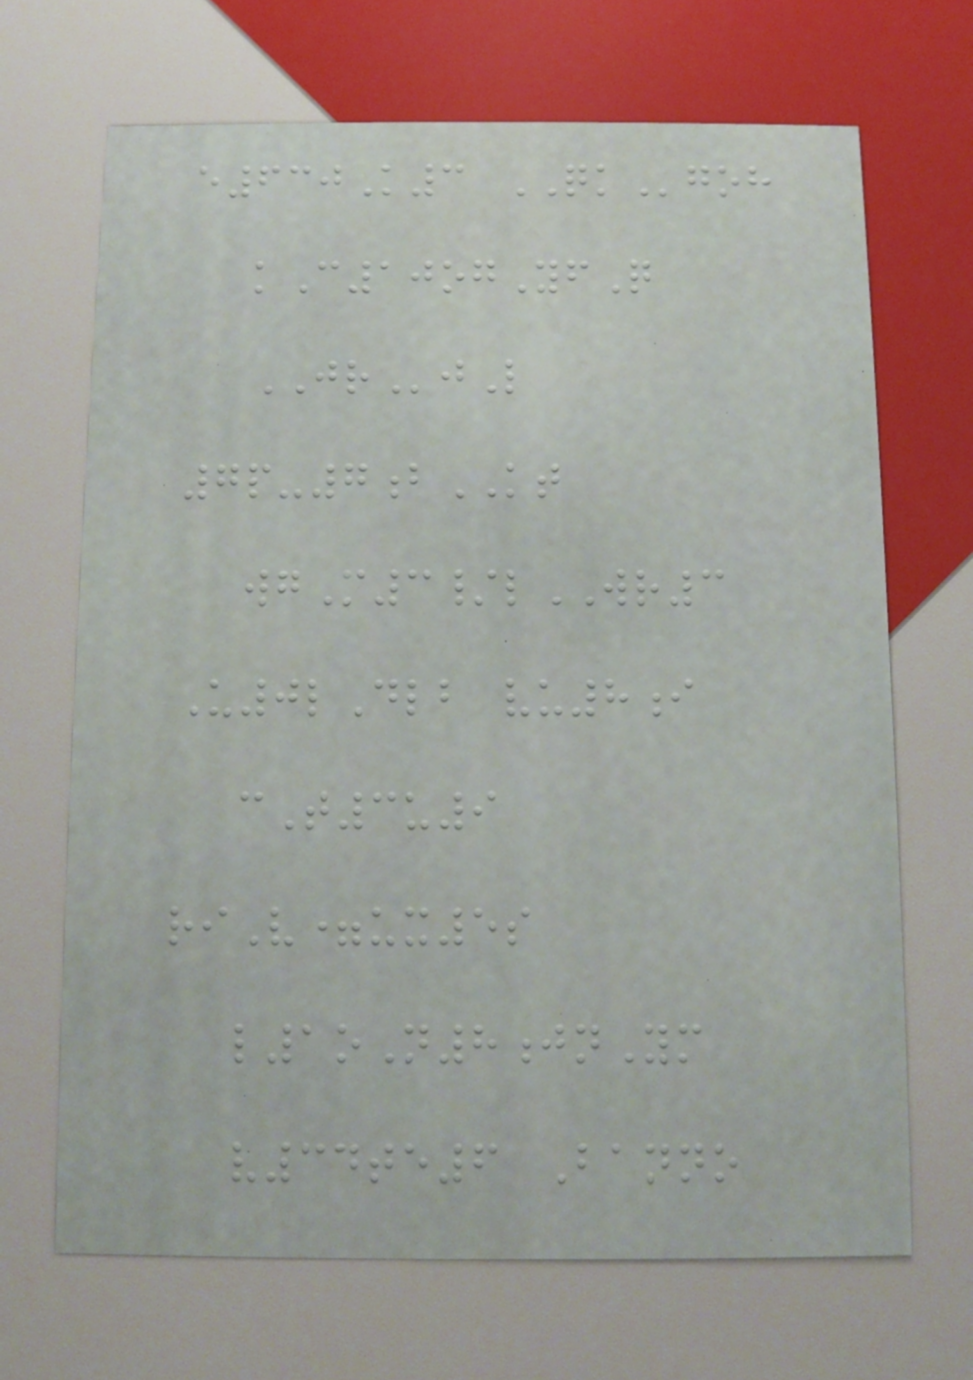e630K3 QKgoh
kC10ogYfQ
JRjL
7p-7bKT
wgM3/lWR3
U0lDlb vu8i
cT3u9
riV=ux5s
l1oN8jnYm
v34te6 Banno
